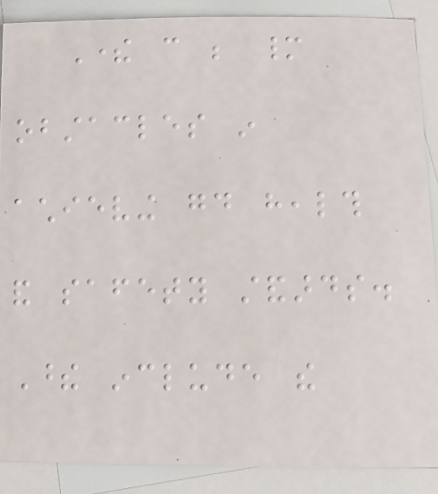There can be many
obstacles in
achieving good health
and safety standards.
These include the
